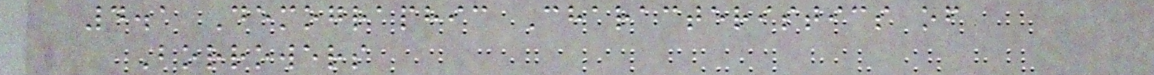4.1 Demographic Characteristics of
Borrowers
